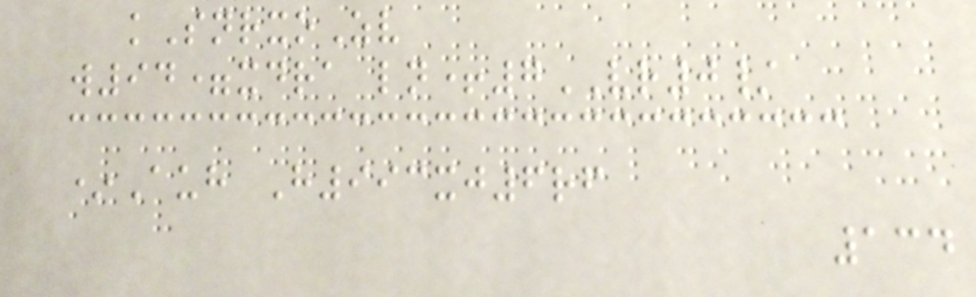kSnrxoZv
w94=xdra ln+7VR0/
*Auh H993xj6rf
134
